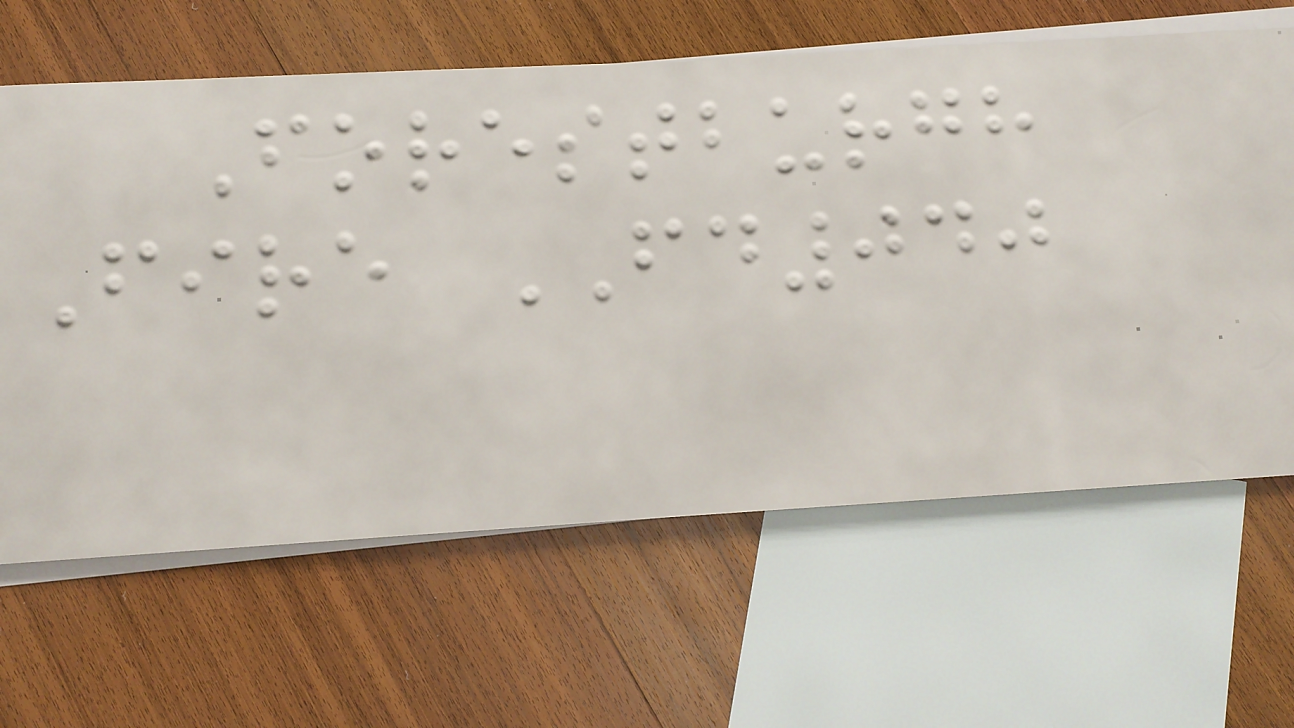Forestburgh
Fire FD040
